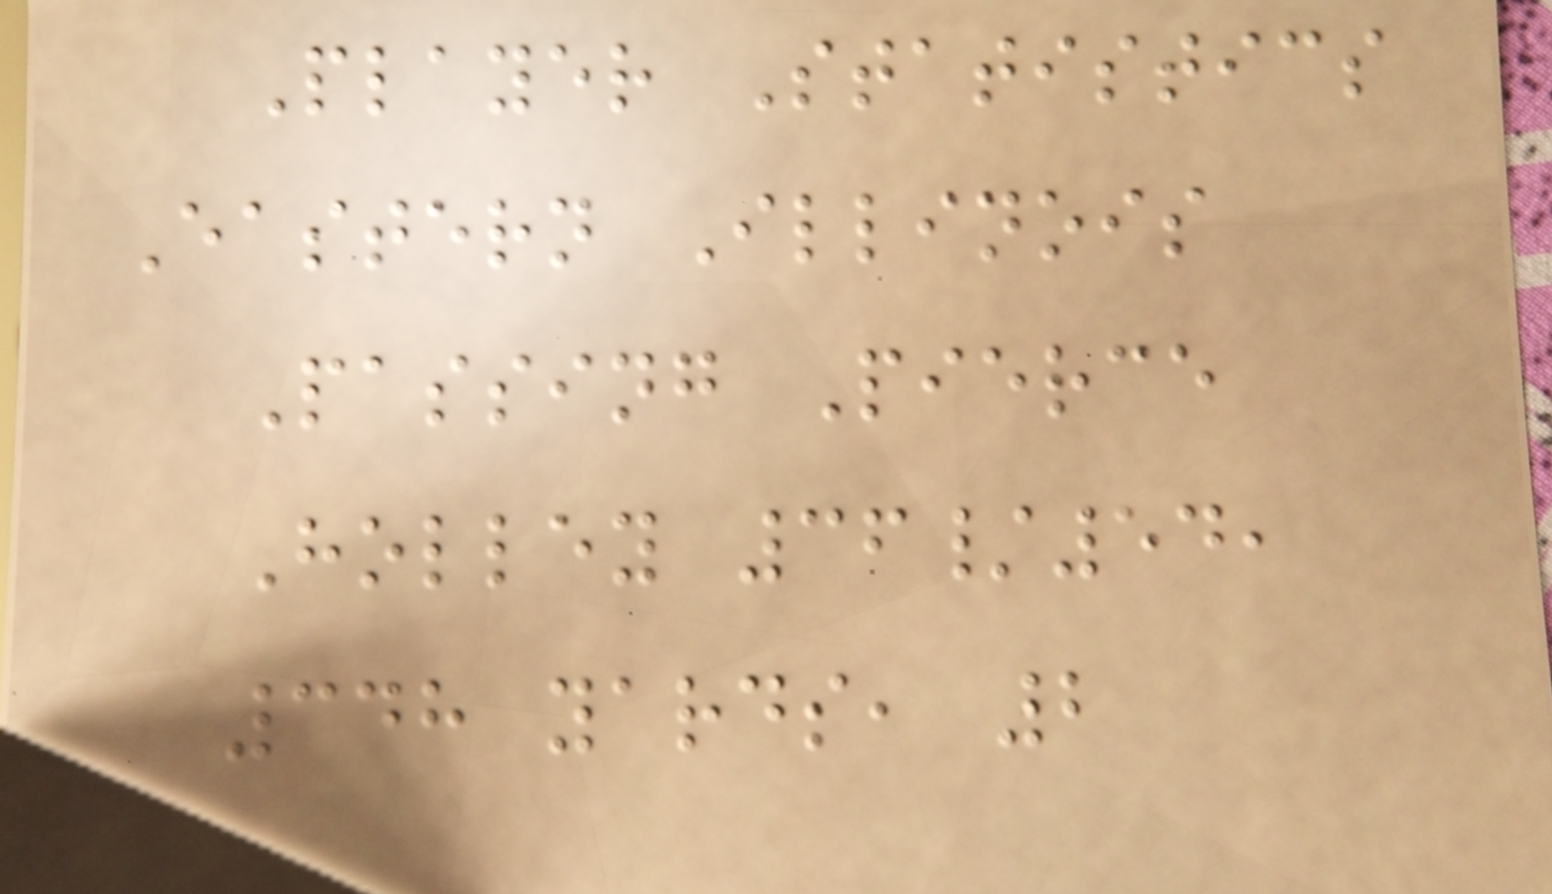Player Statistics
Eastern Illinois
Passing Pierce
Holley 36/54,
348 yards, 2
